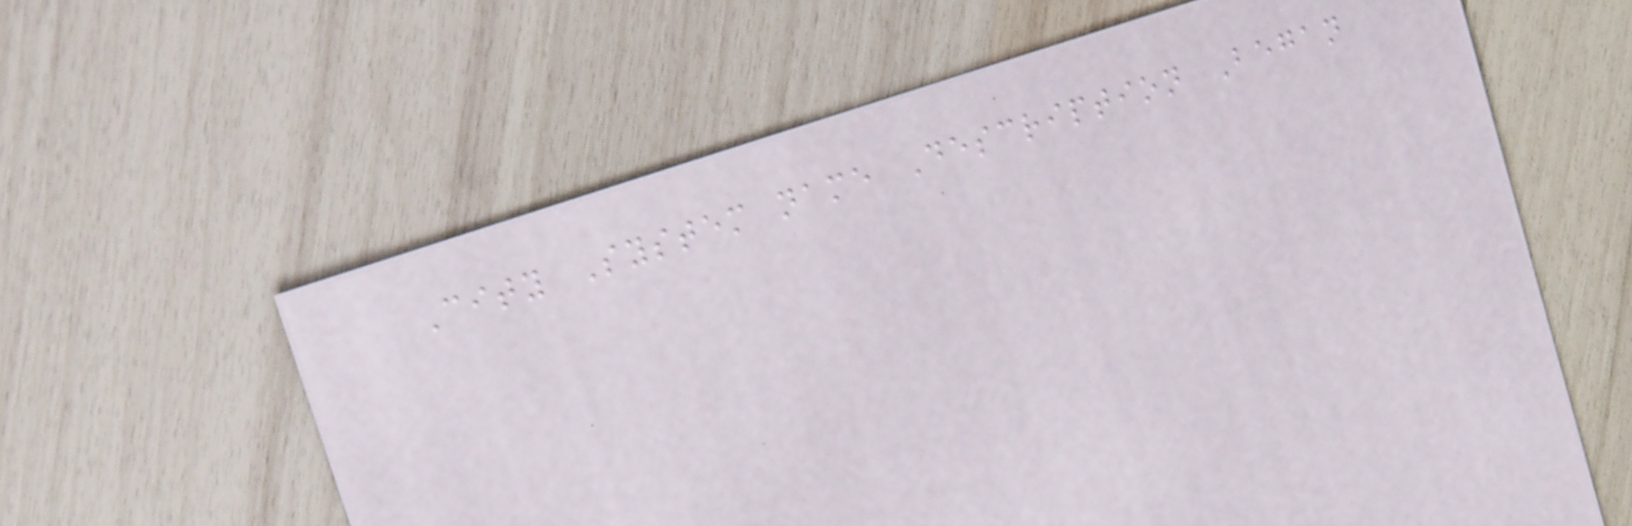City System name Description Began
